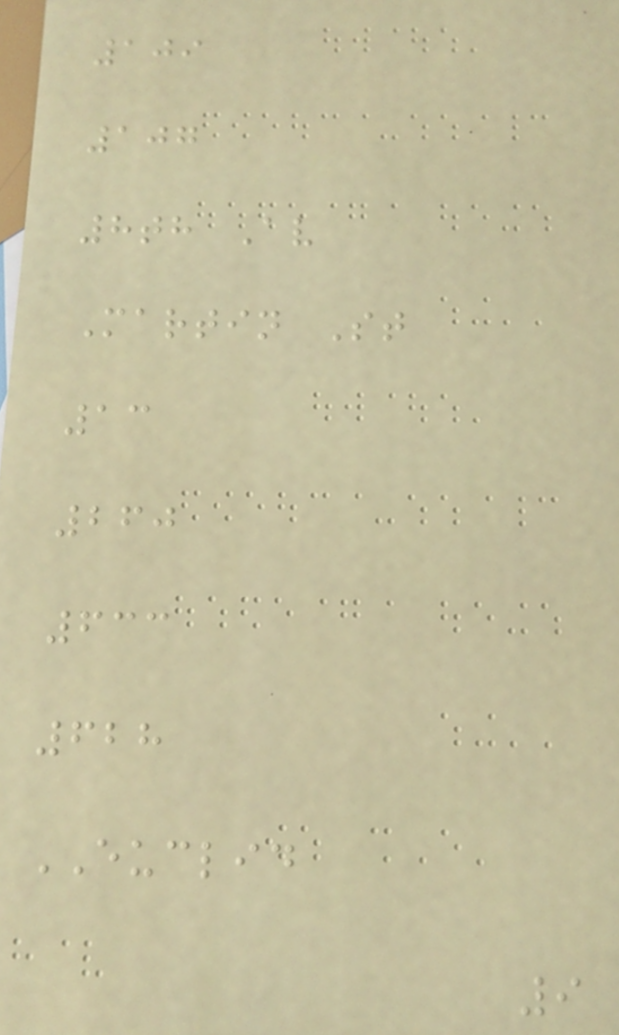109
107
8th Av
Martin St
13
260
633
628
EUCLID
9
